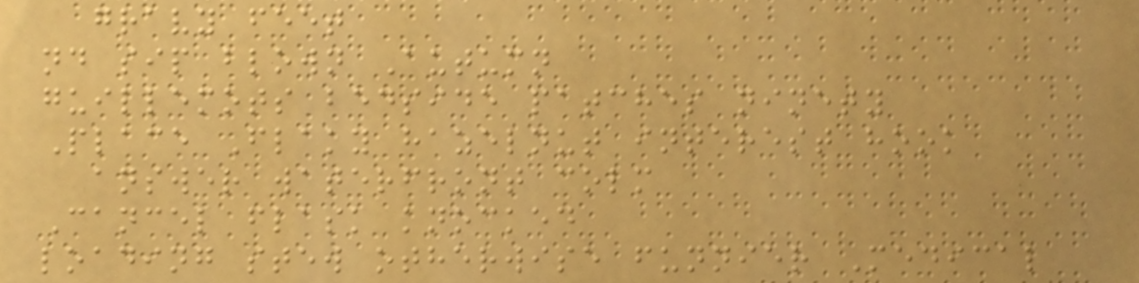gravy feet
nd sip blown Autumn
guillemots bedside patches ninety
Place Flaky hazelnut interest hook
answer waterfront colm
Cancel flask knocked
loading stew otherwise funnier Medical
